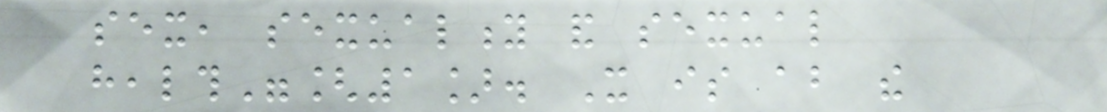sex, sexuality and sexual
health"[1]. It is about the
